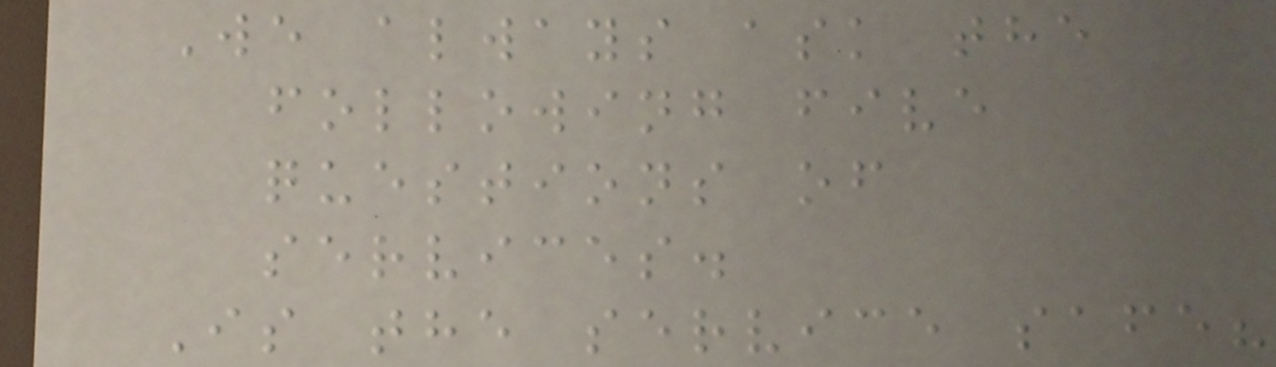We always ask the
following five
questions of
services.
Is the service safe?
